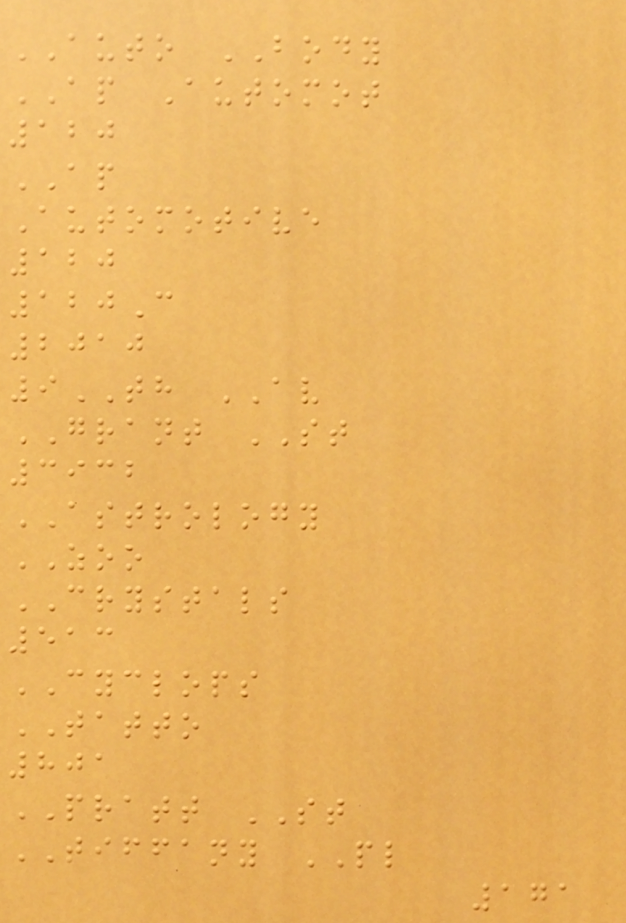AUTO BODY
AP Automot
120
AP
Automotive
120
120C
2010
9TH AV
GRANT ST
3932
ASTROLOGY
ZOO
CRYSTALS
513
CYCLOPS
TATTO
801
PRATT ST
TIFFANY PL
171
